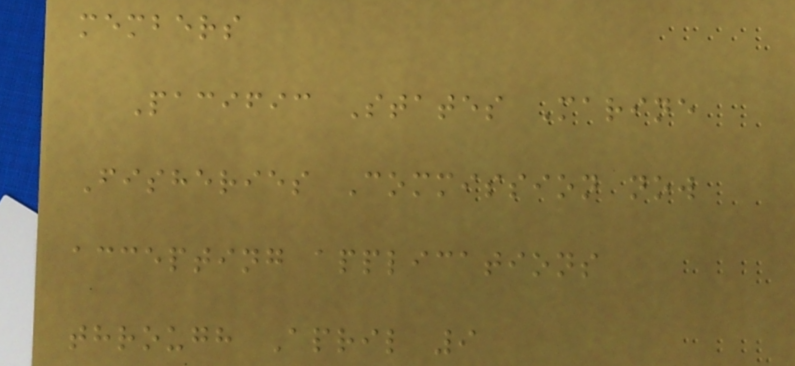members
Pacific States Marine
Fisheries Commission now
accepting applications
through April 9
